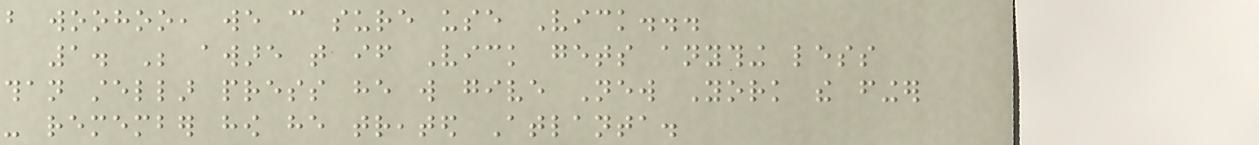but woohoo, we can sure use Vick...
1. Be aware that if Vick gets anything less
than stellar press he will give New York the finger
- remember how he treated Atlanta.
